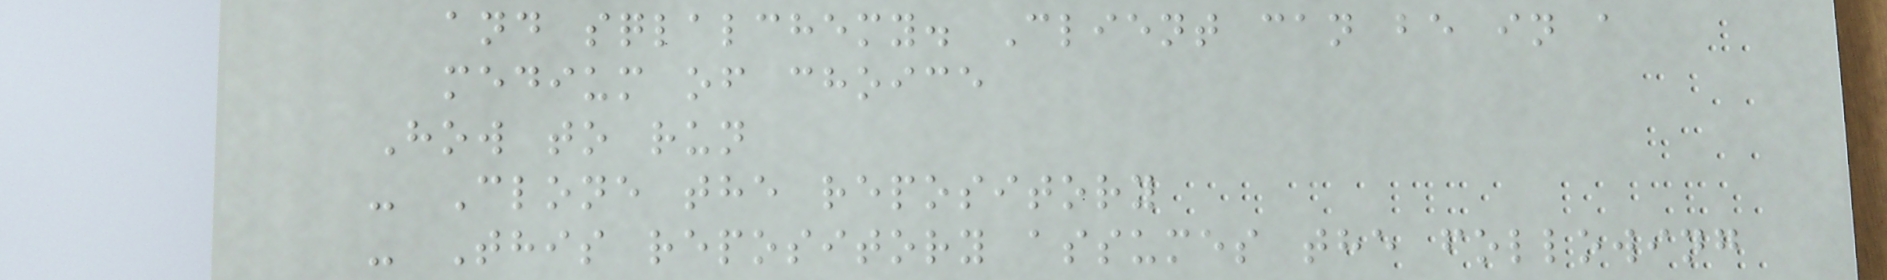and sqlalchemy. Client can be in a
medium of choice
How to run
- Clone the repository
- This repository assumes the following
